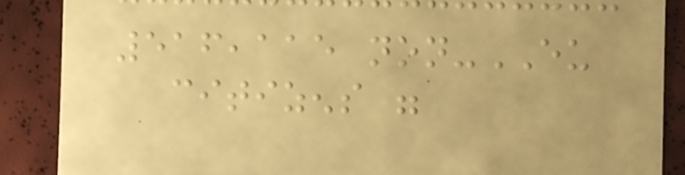516,115 non-EU
citizens were
